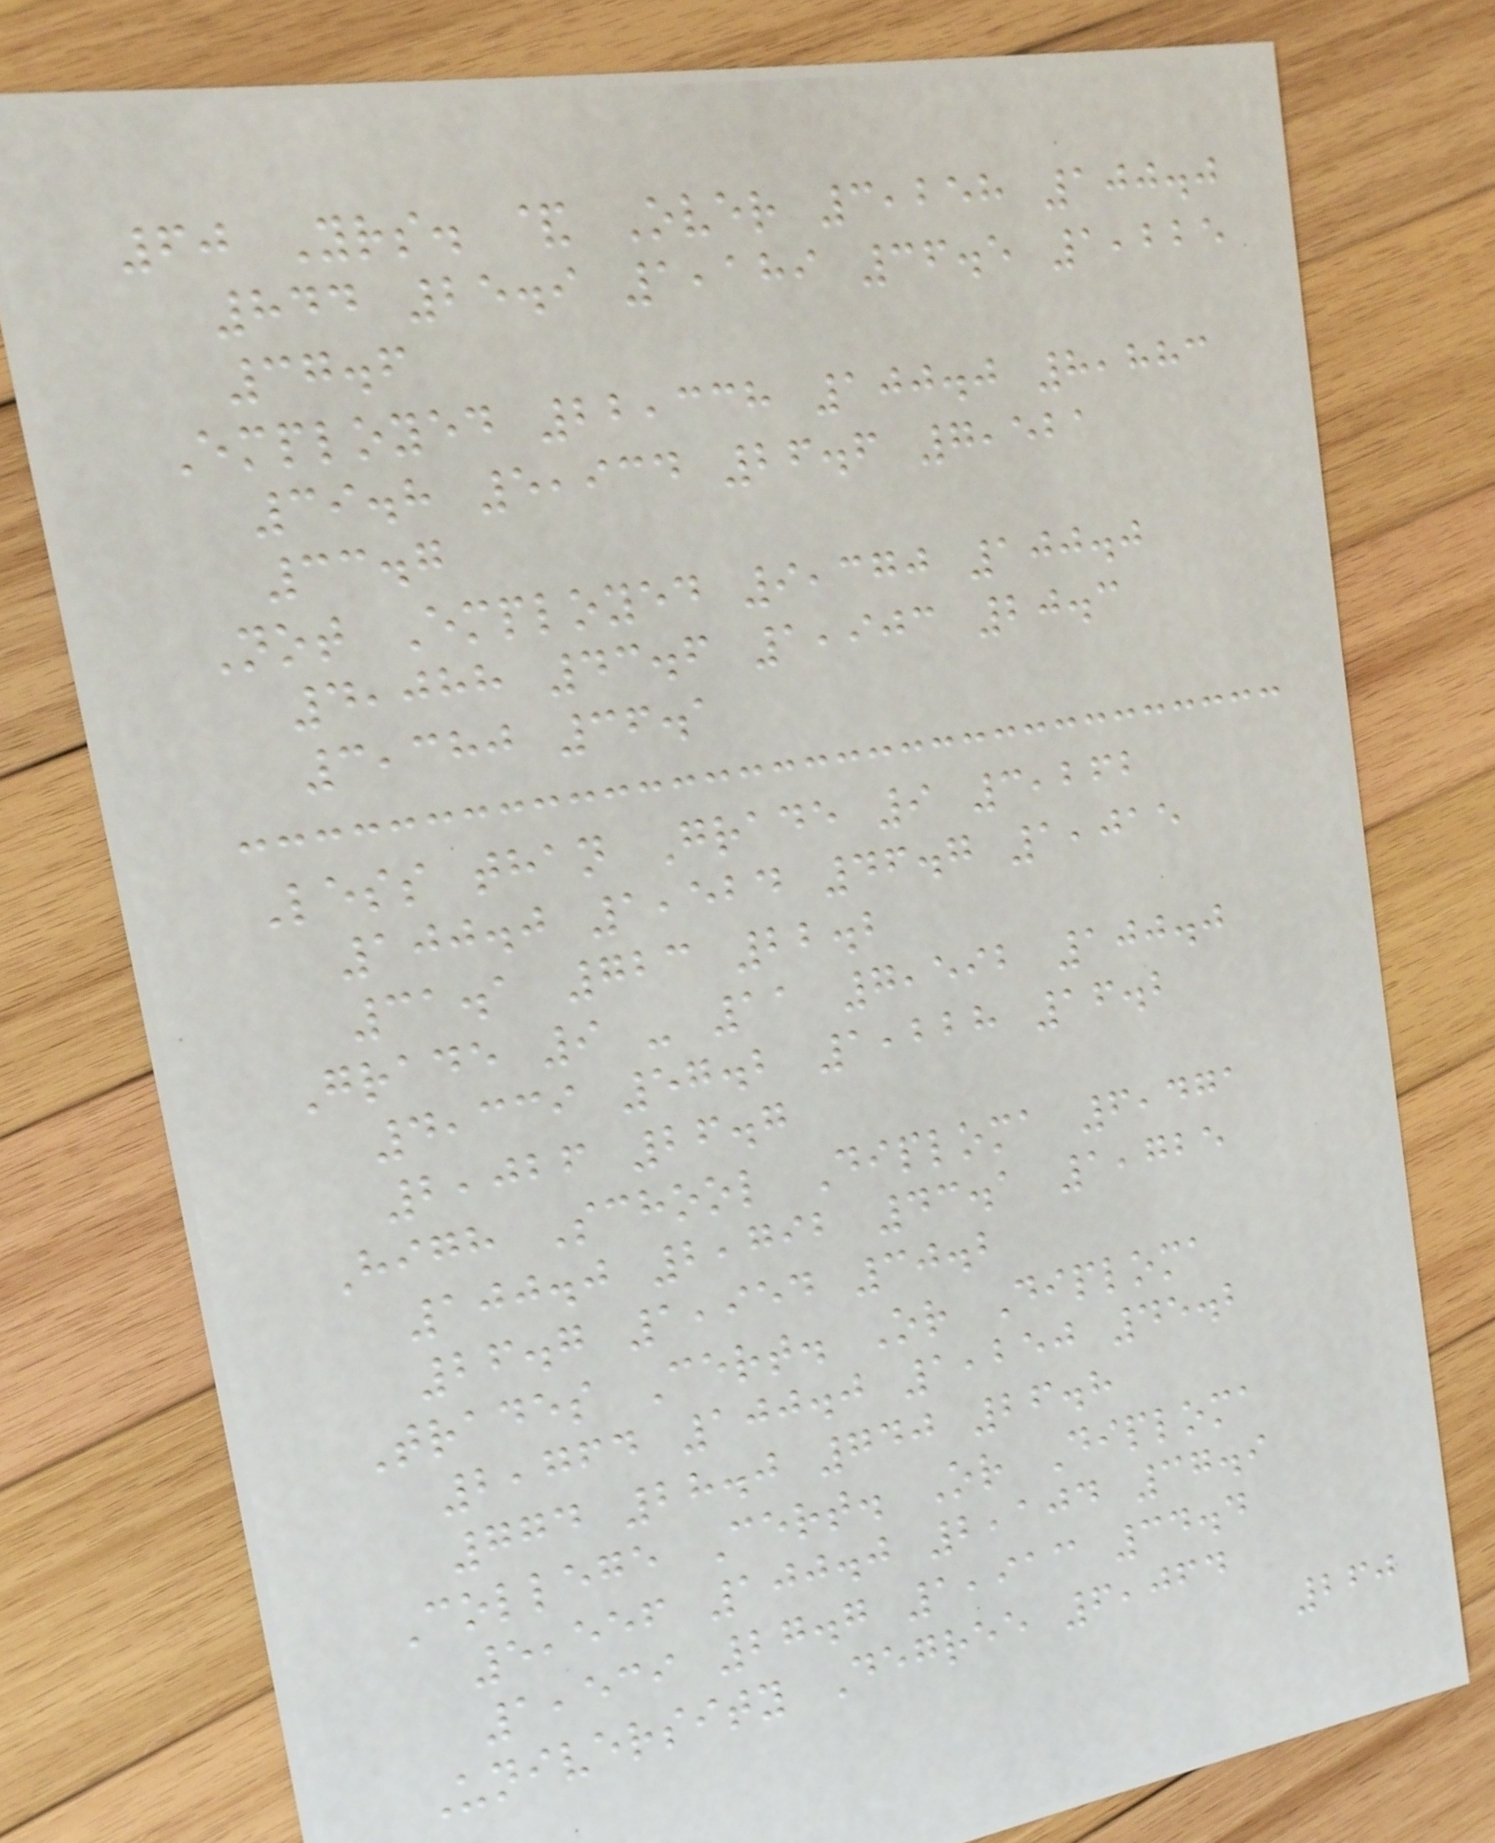60 Yrs. & Over 3,258 100.0
844 25.9 1,189 36.5 1,225
37.6
Employed 22,338 100.0 8,883
39.8 5,934 26.6 7,521
33.7
Not Employed 9,370 100.0
4,088 43.6 1,903 20.3
3,380 36.1
Less than Grade 9 3,262
100.0 1,524 46.7 1,015
31.1 723 22.2
Grade 9 - 11 7,592 100.0
4,339 57.2 1,228 16.2
2,026 26.7
High School Diploma 6,471
100.0 2,792 43.1 1,725
26.7 1,954 30.2
Trades Cert. Or Diploma
2,764 100.0 1,250 45.2
774 28.0 740 26.8
College Cert. Or Diploma
5,556 100.0 2,104 37.9
1,539 27.7 1,913 34.4
University Degree 6,064
260
